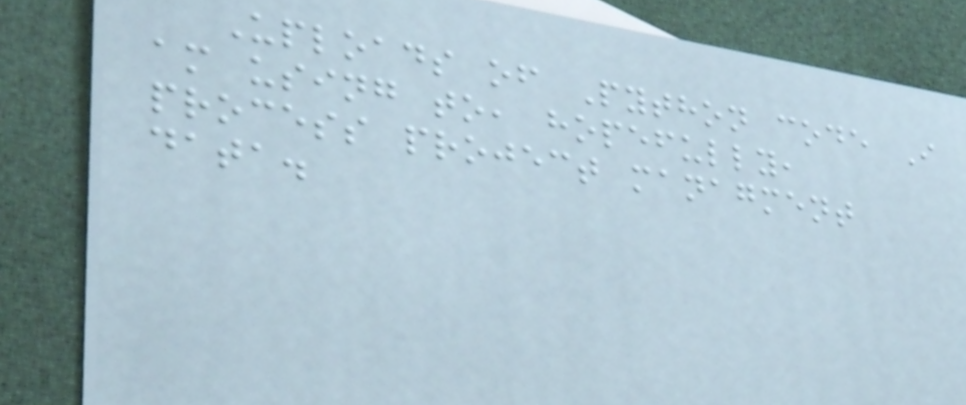Uploads of Python code I
am using to, hopefully,
process project managment
data.
